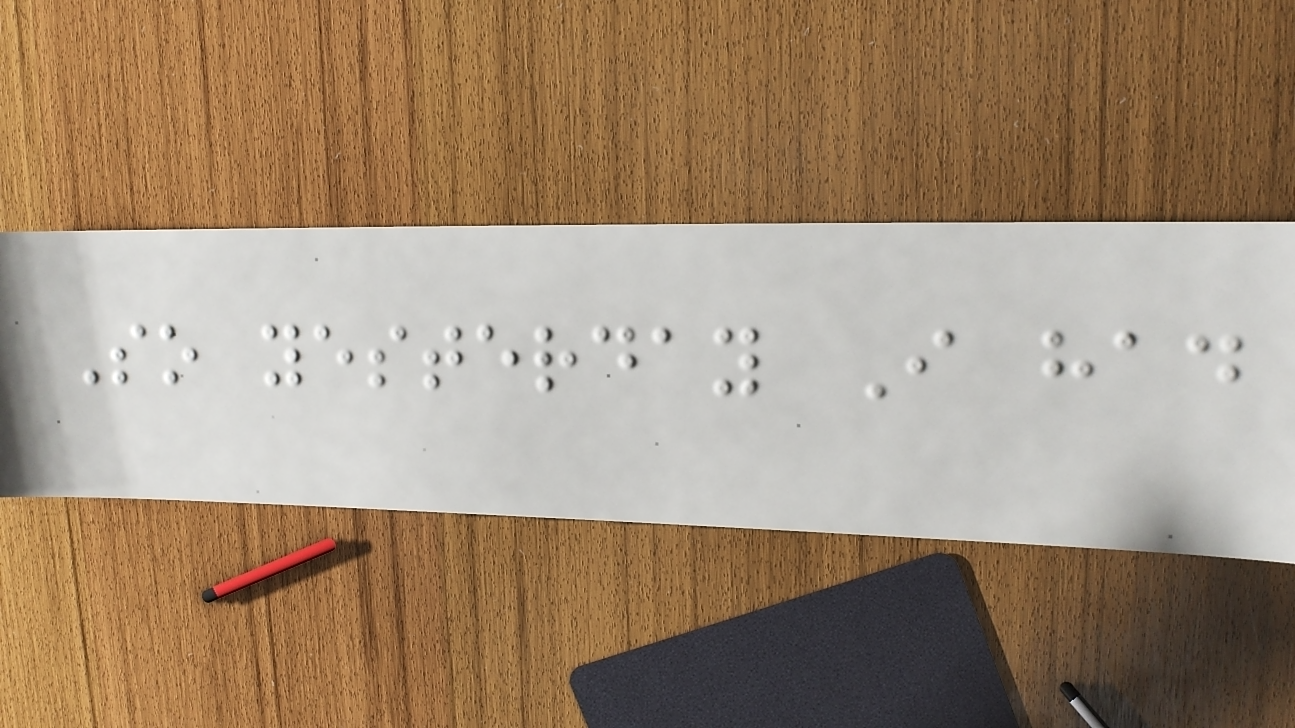So yesterday I had
